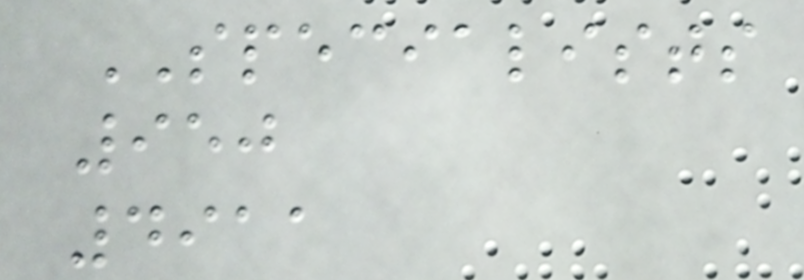SPECIALISTS
950
4911
